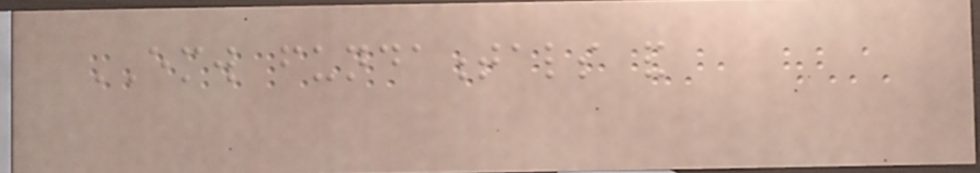EMW fundamentals and
